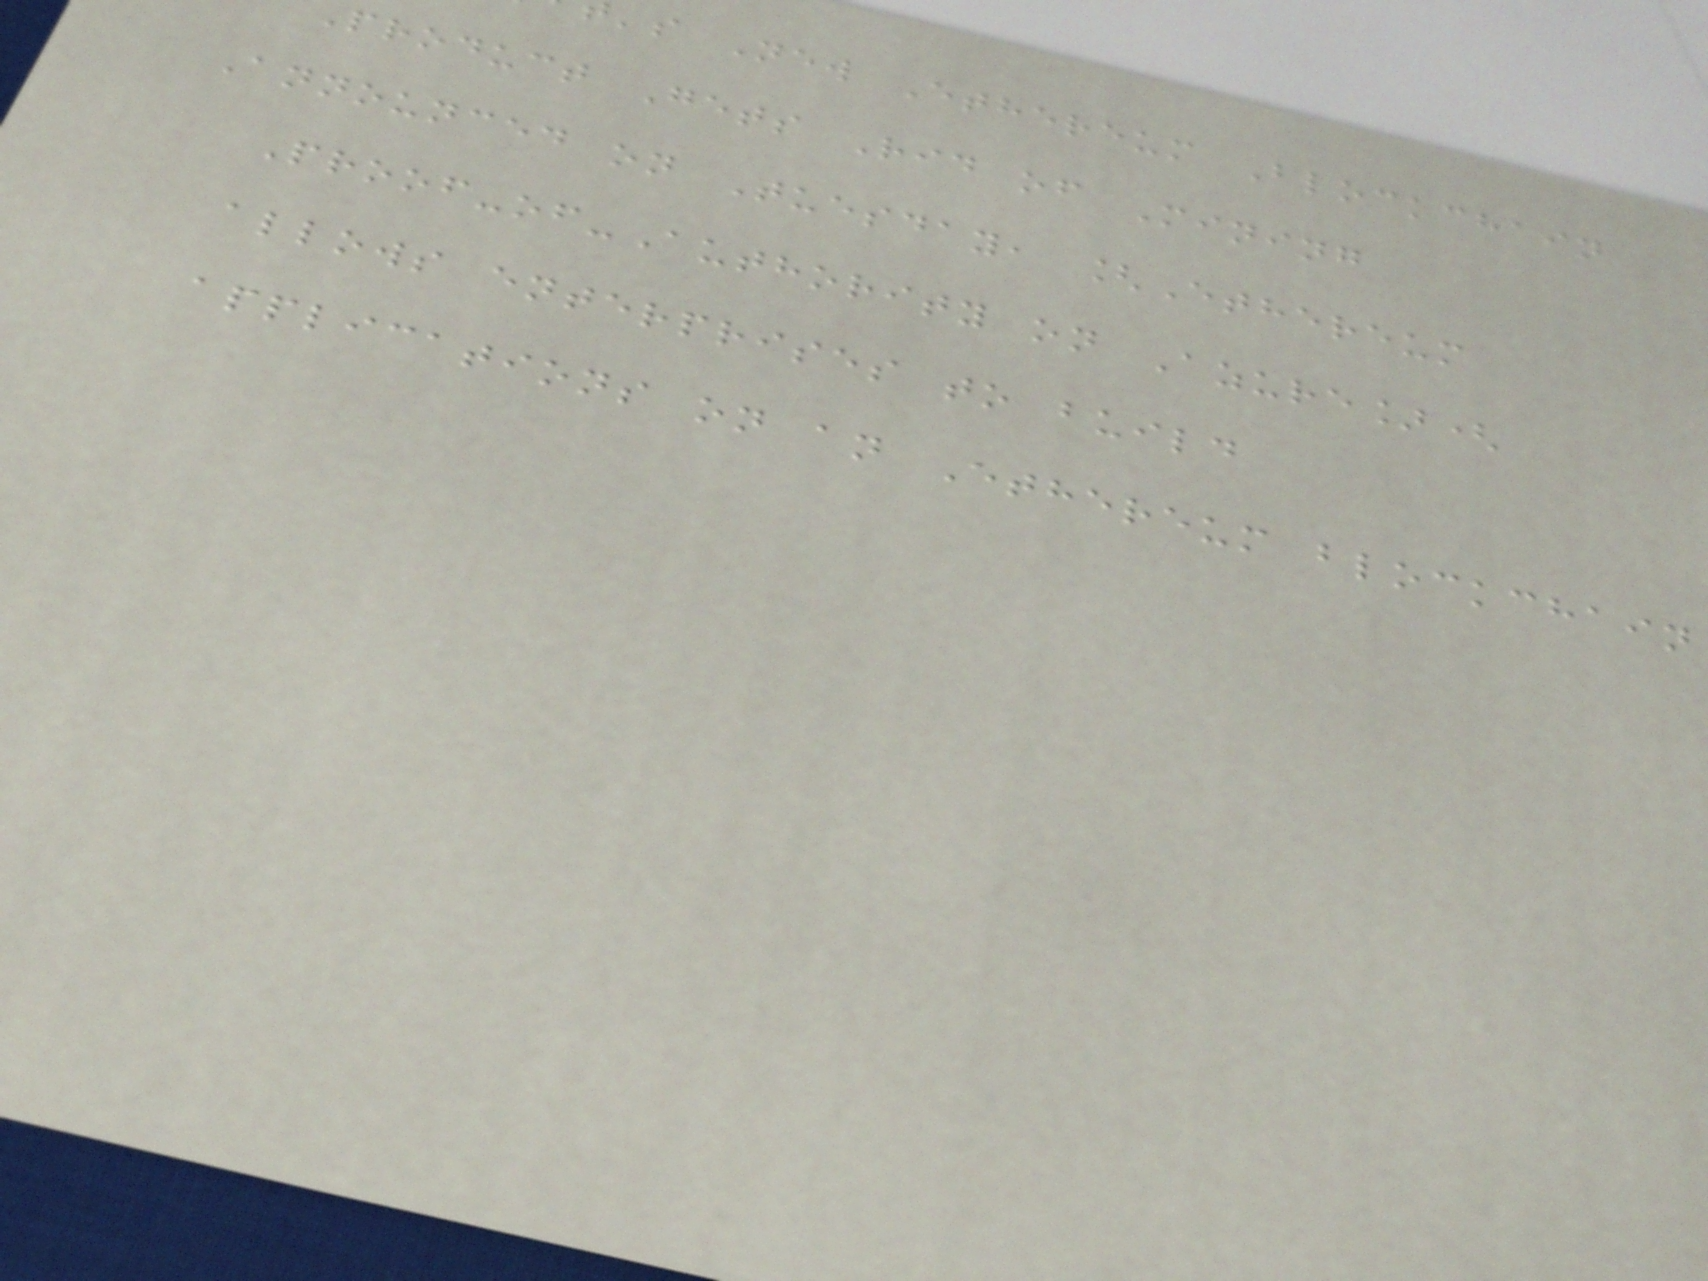's New Ethereum Blockchain
product Gets Rid of Mining
Announced on Tuesday, [Ethereum
Proof-of-Authority on Azure](
allows enterprises to build
applications on an Ethereum blockchain
